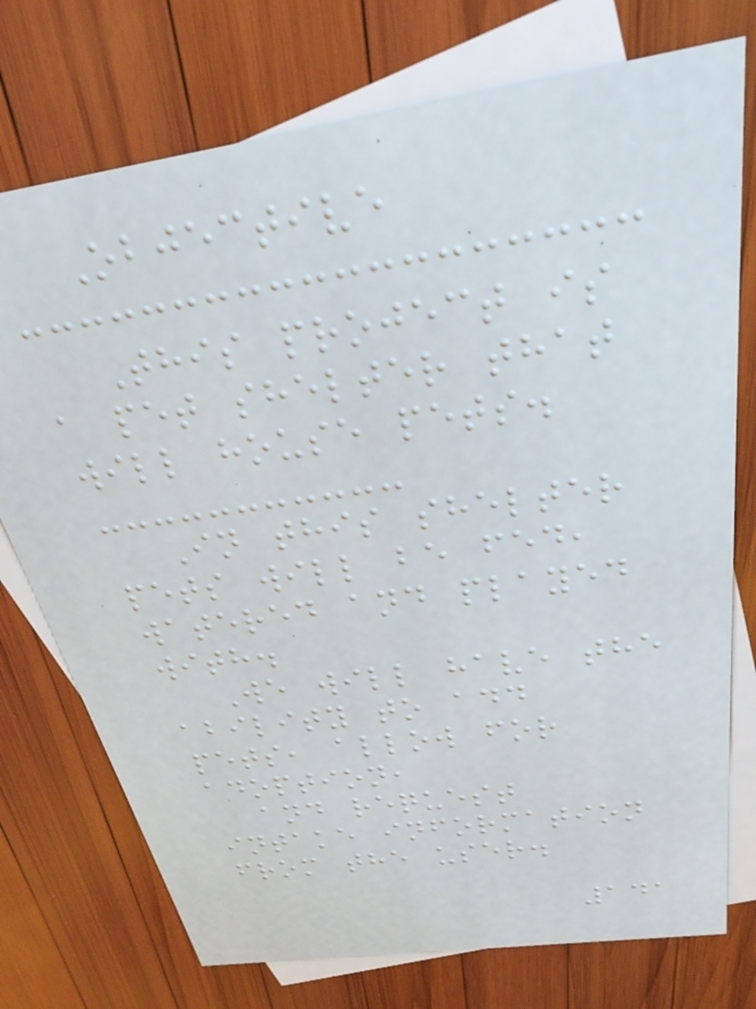Objective
This project is
a pet shelter that
will house pets.
In this shelter
pets will be fed,
watered and played
with.
We will have the
ability to add
pets, allow for
adoption,
and request
intake information
from the user.
141
